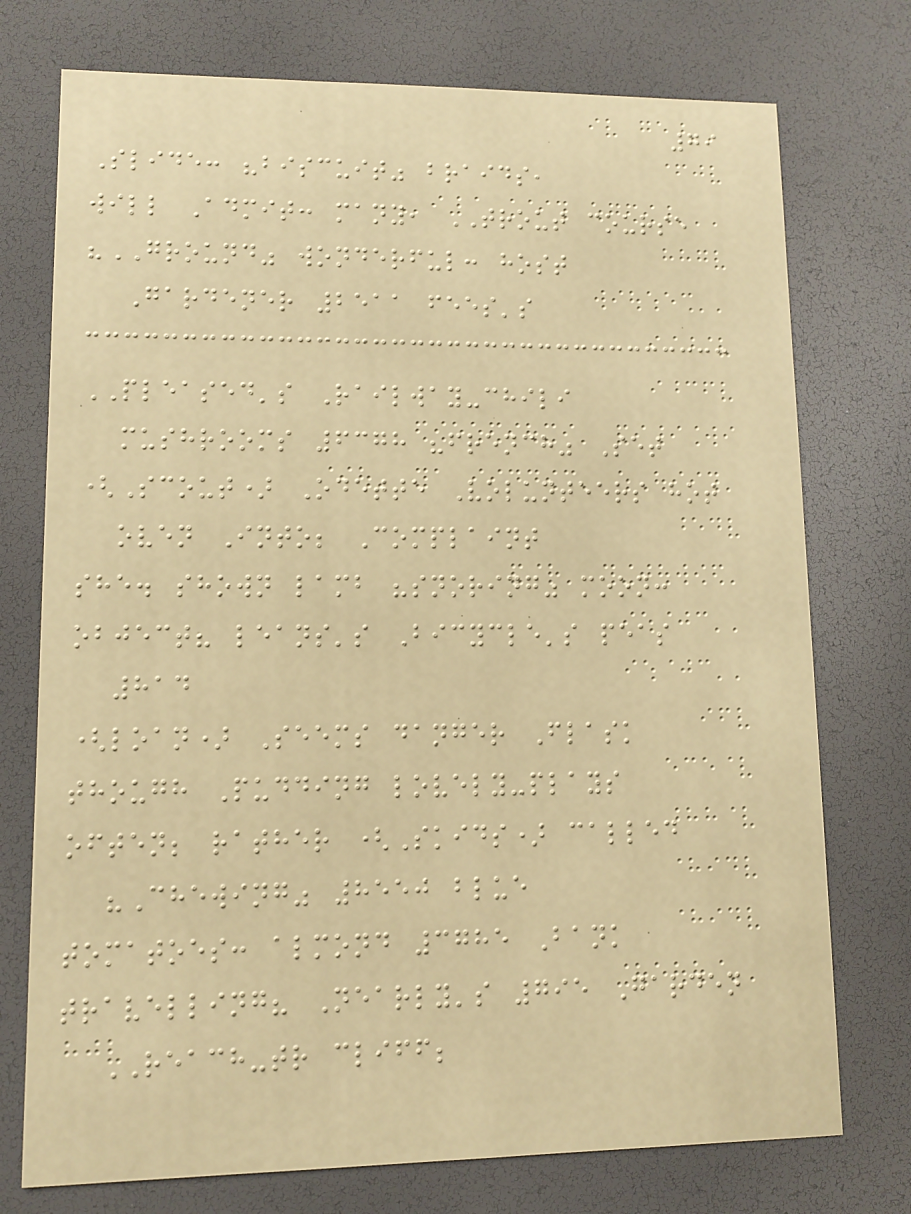79
Slide: "biscuit" braids,
will Admit: many, TROUT course
"GROUND" wonderful: host
Gardener 2511 fees's
PLEASED's Railway-chili
mushrooms 6378 "french" Set
(Scout) Odette Volunteers hot
oven Into; Complaint
she. shown lamb "snoring" moon:
object? leans's Bicycle's peas
814
(loan) Seems danger Flask
though Pudding lovely-plays
often; rather (Skids) called
"Chewing" 8550 blue
tomatoes: almond 3785 Bank
travelling? Nearly's 795 Garden
REACH-tr cliff;
